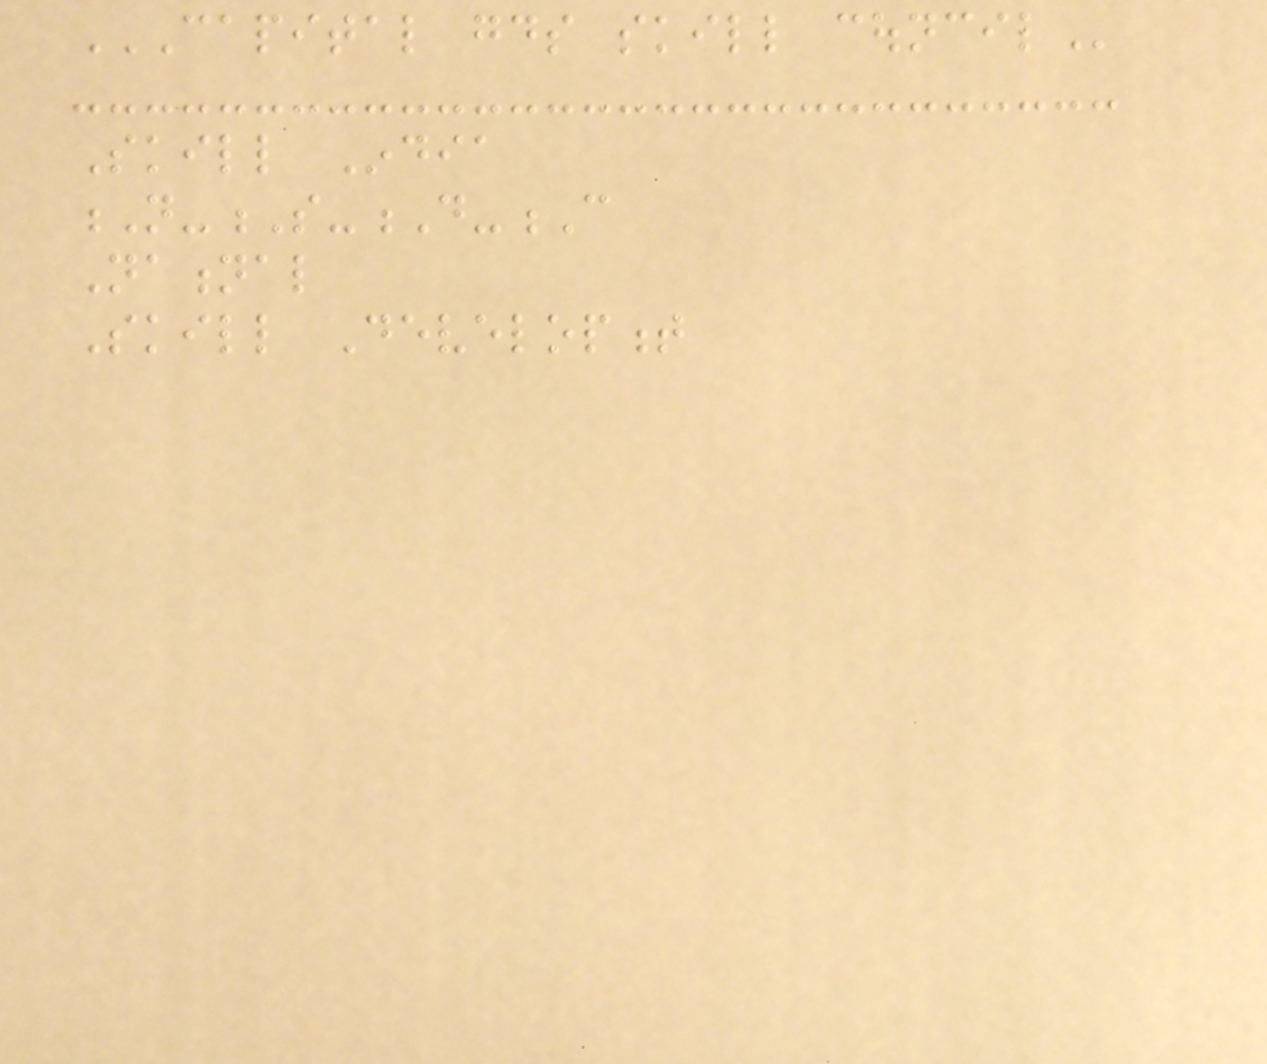CAPITAL GOODS SKILL COUNCIL
Skill India
N-S-D-C
National
Skill Development
